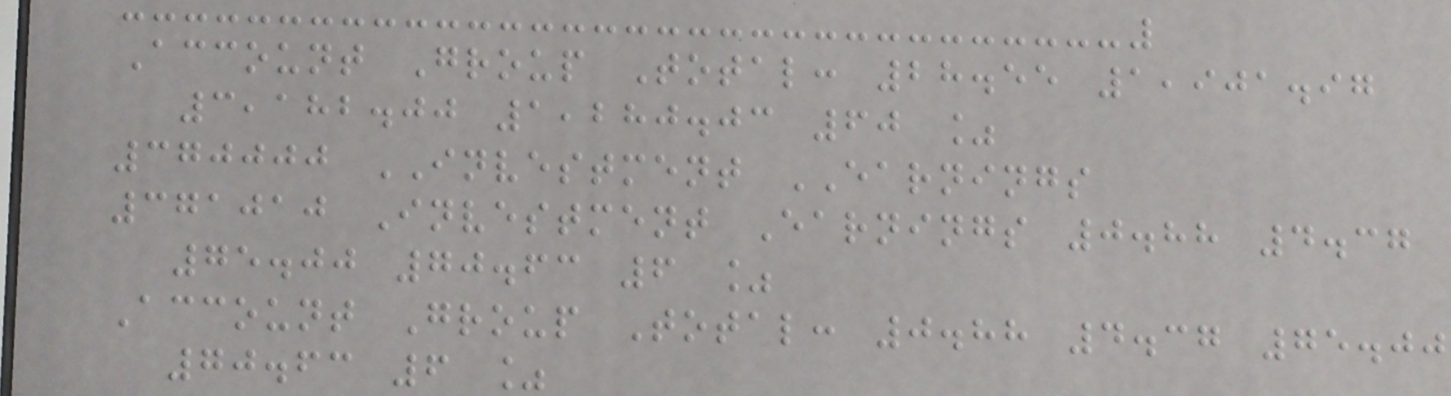Account Group Total: 28.55 1,901.97
3,182.00 1,280.03 60 %
370000 INVESTMENT EARNINGS
371010 Investment Earnings 0.88 4.37
75.00 70.63 6 %
Account Group Total: 0.88 4.37 75.00
70.63 6 %
